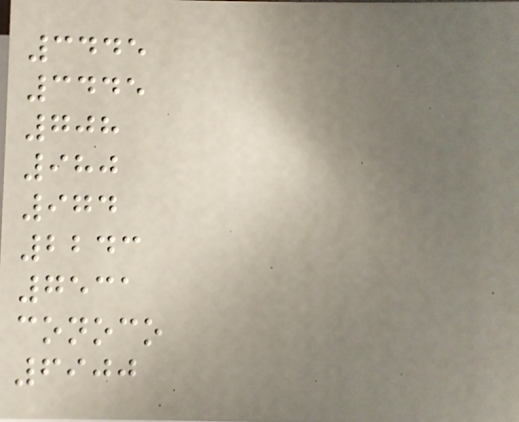3445
3445
708
980
974
2243
7531
conoco
6900
